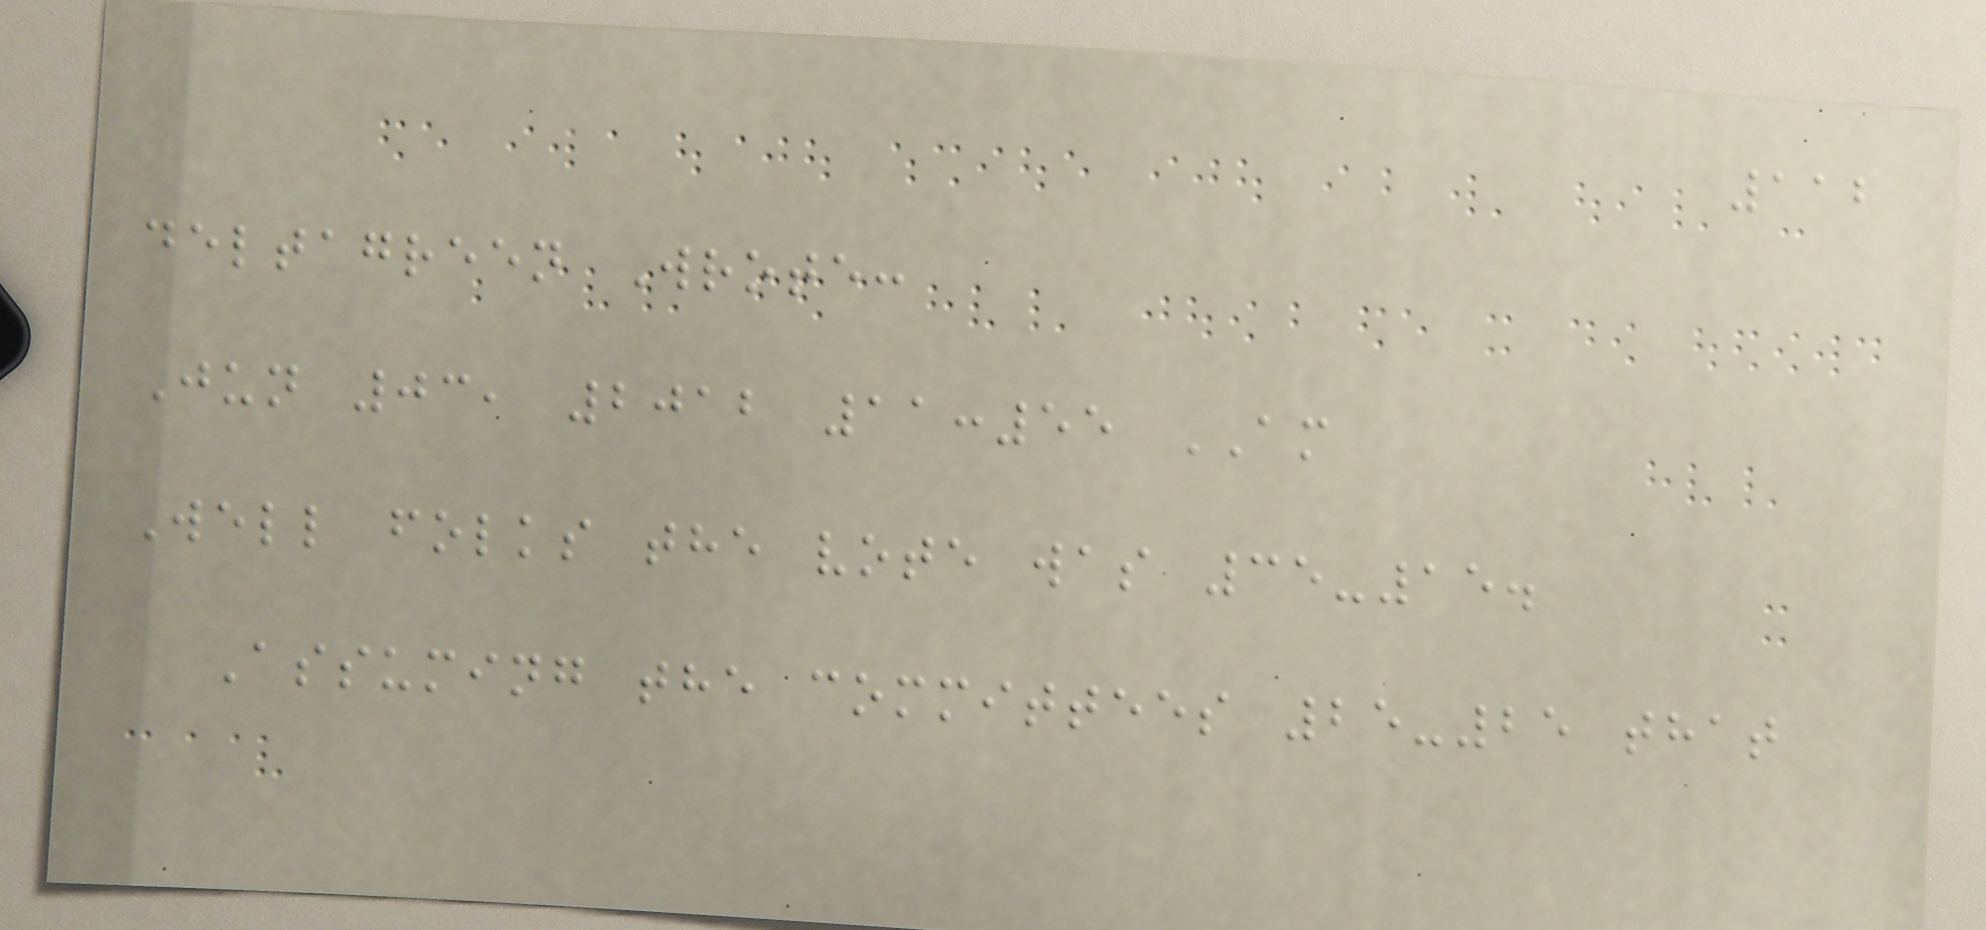112
deltagreen Wrote:
Jun 03, 2012 11:55 AM
Well folks the vote was 35-15.
Assuming the committees 25-25 that
